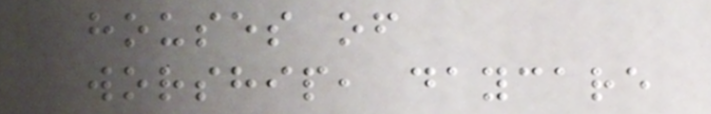houses of
worship, daycare
